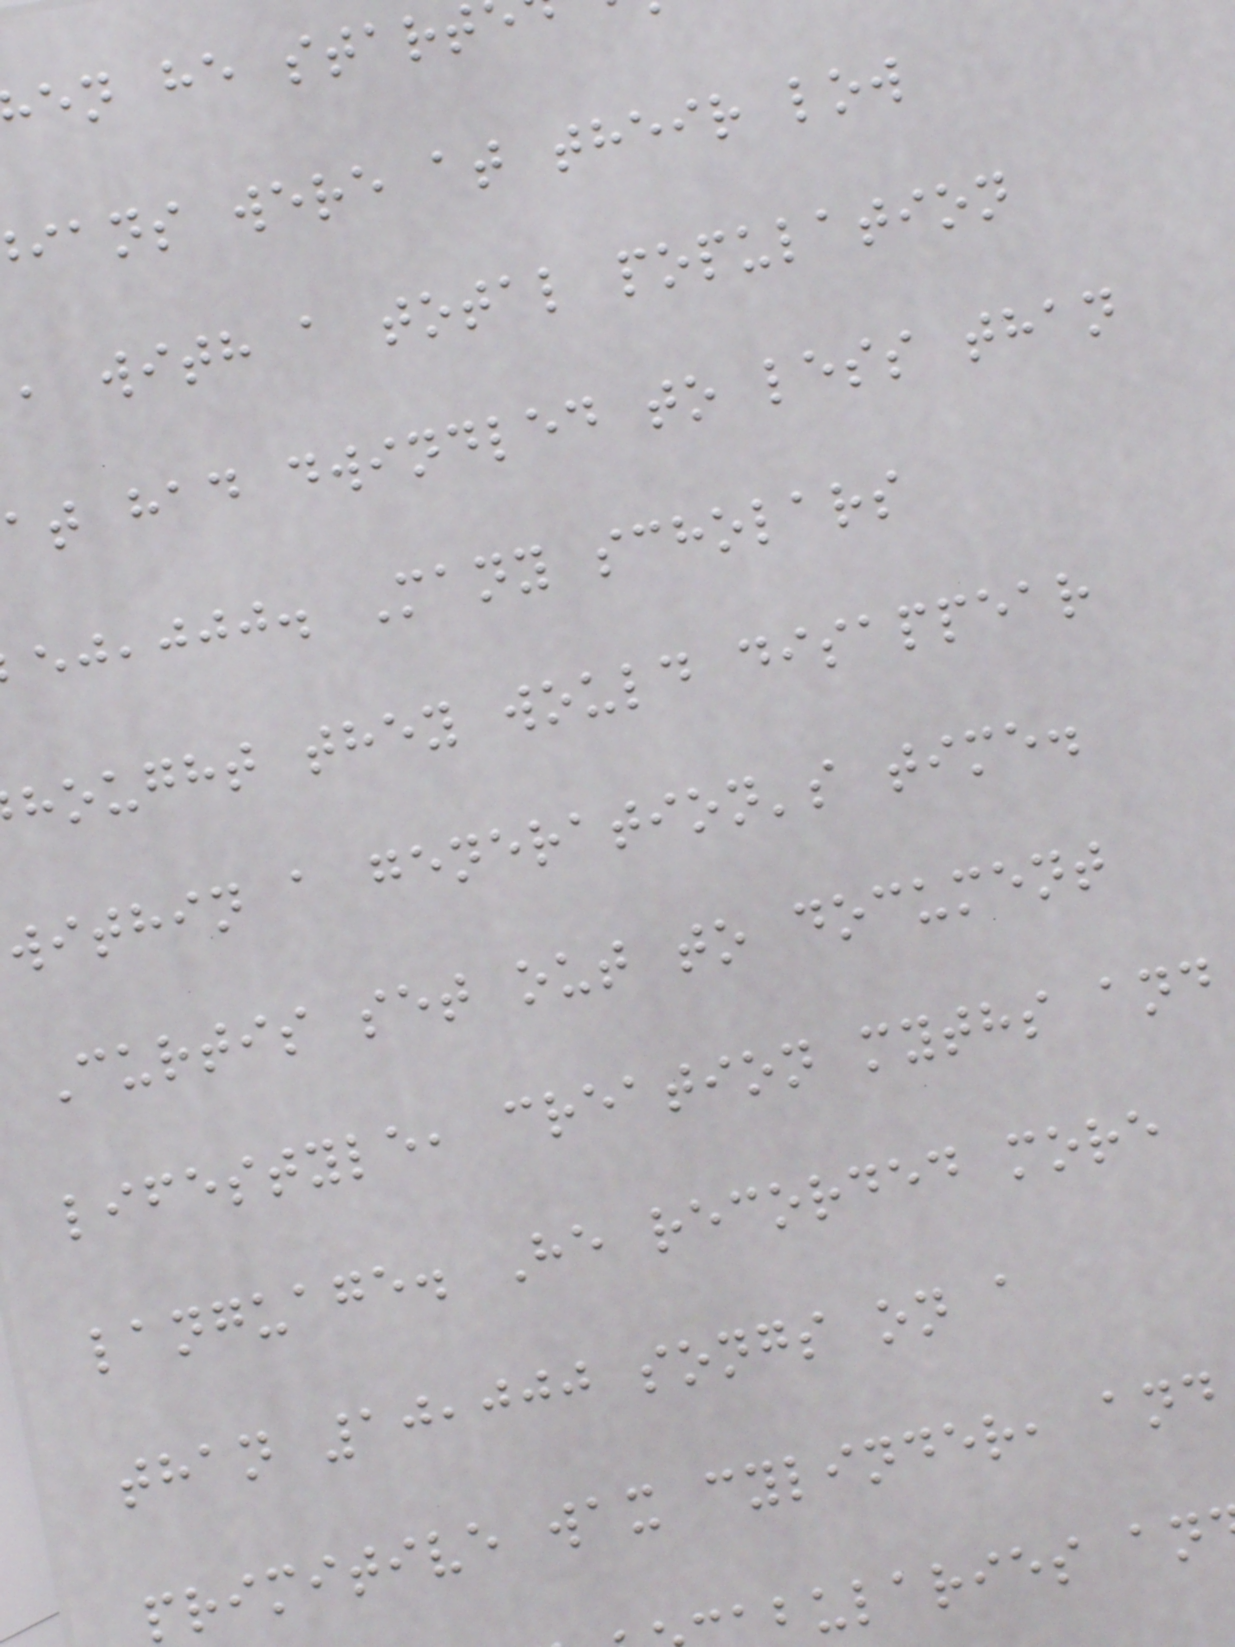en he start
ians were at their low
, with a total population
at had dwindled to less than
,jjj. Many scholars
hought they would disappear
within a generation's time.
Curtis set out to document
lifestyle, creation myths and
language. He recorded more
than 10,000 songs on a
primitive wax cylinder, and
bularies an
